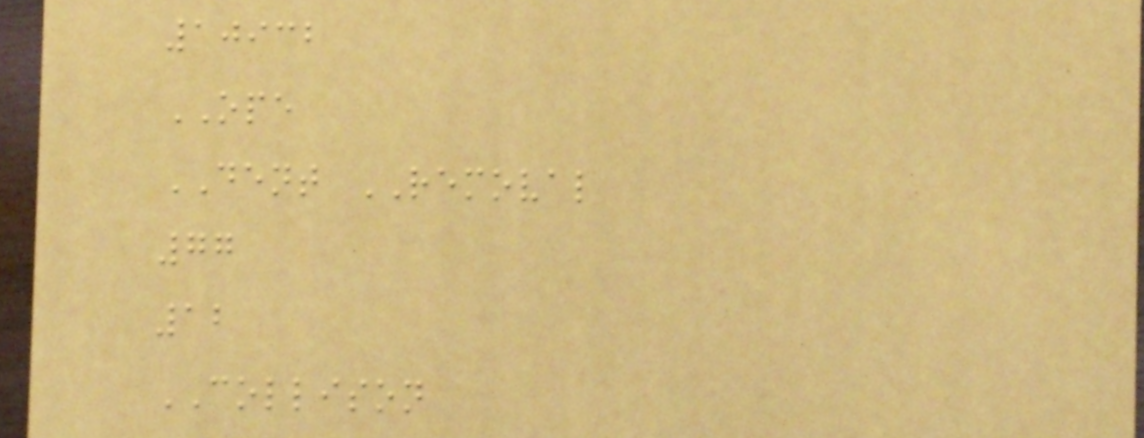10932
OPE
DENT REMOVAL
77
12
COLLISON
